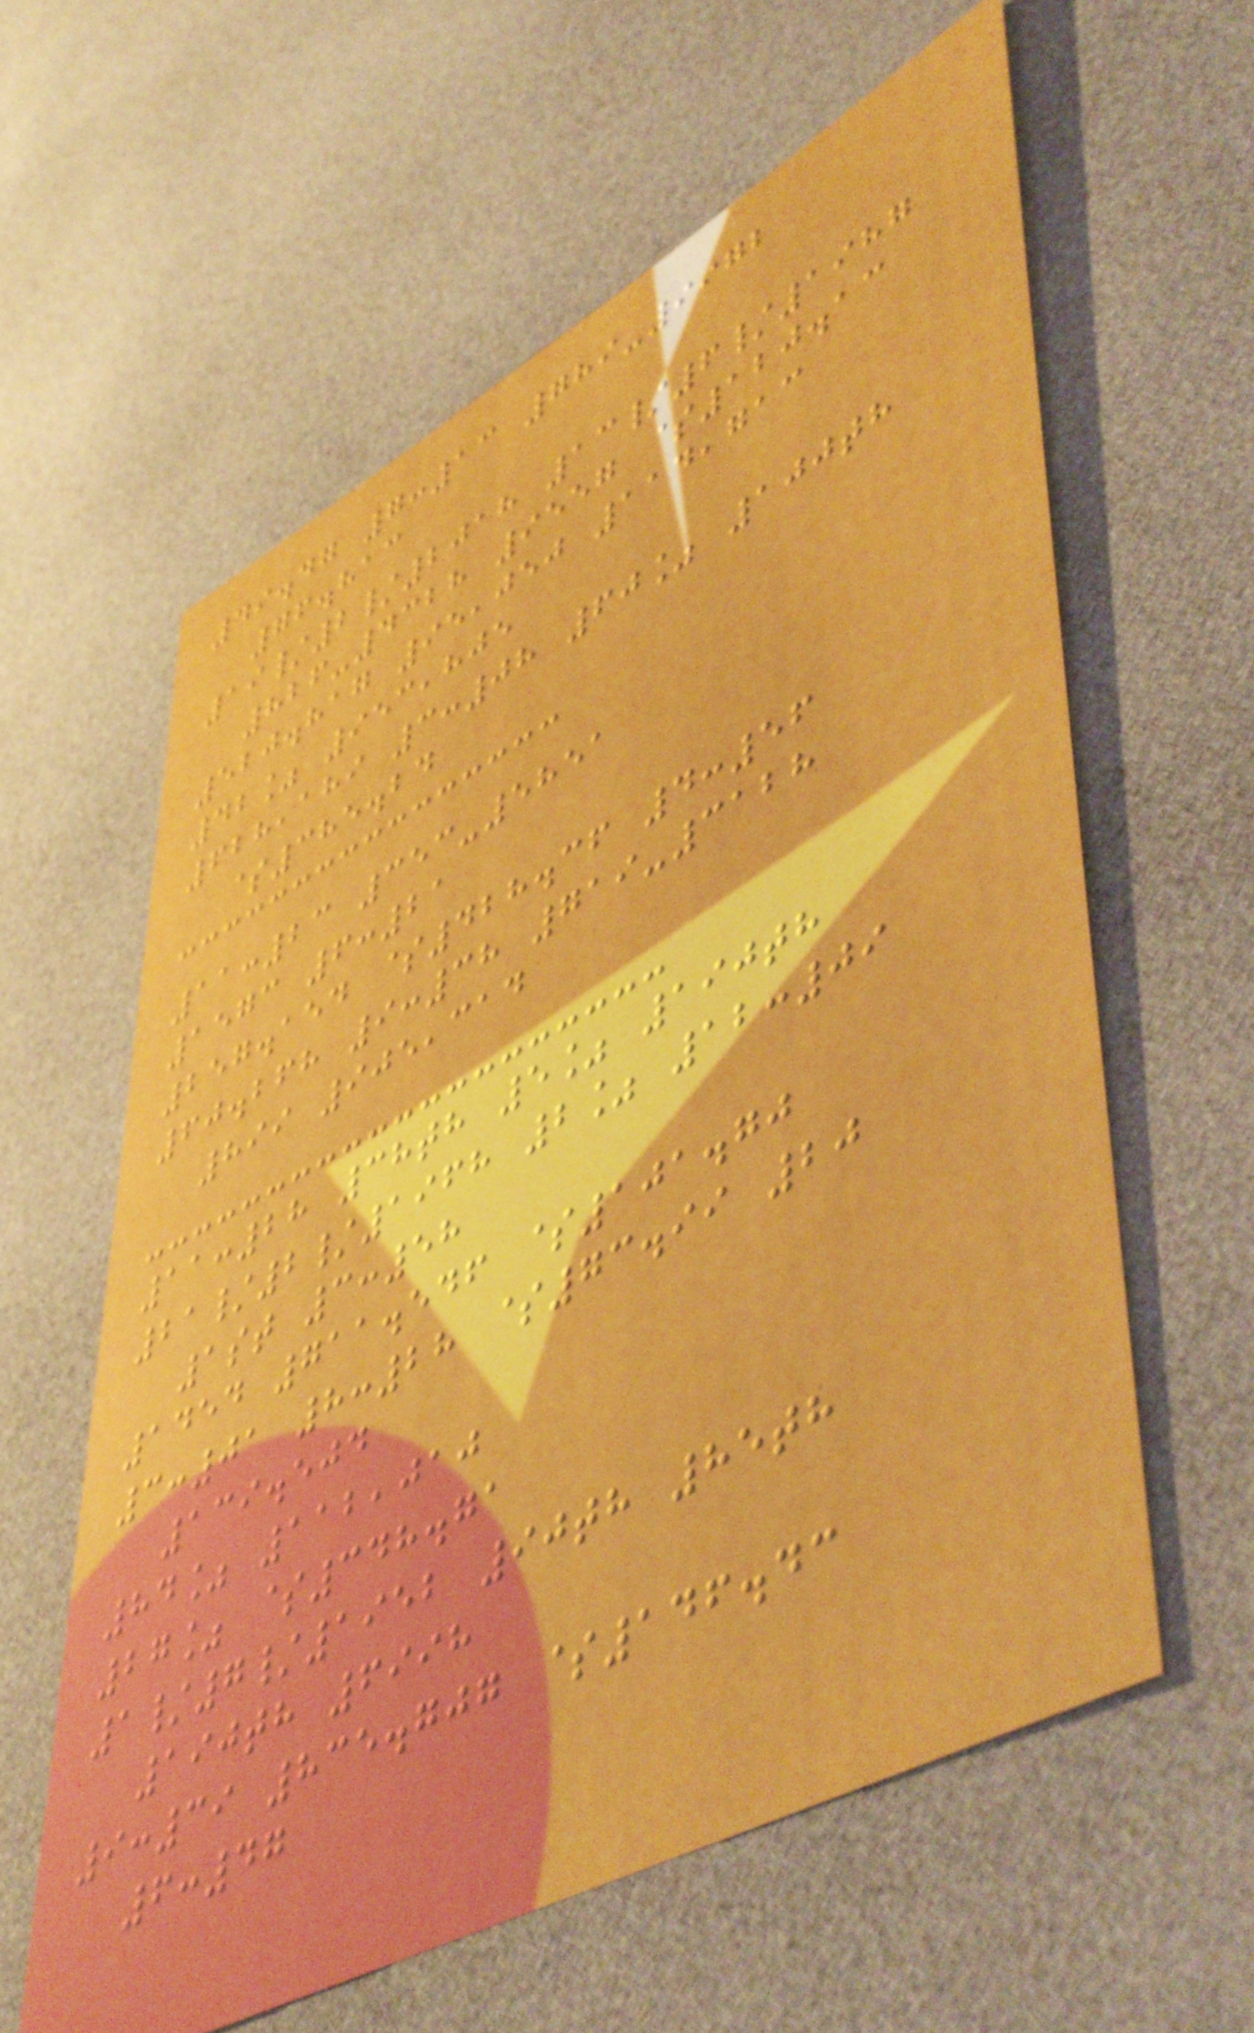49.47 7:13 789-9972
76.813
19/2/2018 13/6/1987
826-4328 9557 $120.13
520.817 95,050 114,713
42% 953,805
628,189 3:08 60% 100th
$385.24
11:23 353-5851
1573 6:21
257.154 $428.36 4:56
60.268 9:38 719-3128
899 905,314
11:28 38th 5% 190th
21/2/1968 2% 12:09
1st 3:58
1454 711.546 $101.70
3:01 8:28 $73.99 20
139.504
84% 112,010
27% $348.71
1/7/1952 90th 85th
190th 6998
9:39 835.707 $146.43
6:47
